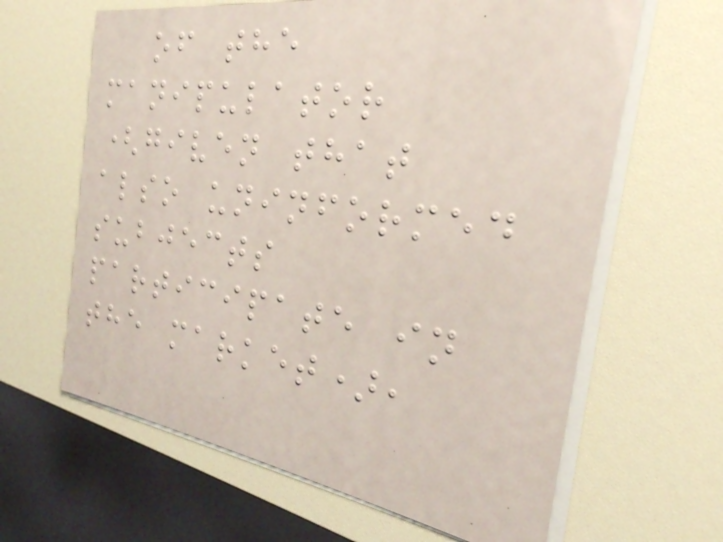of the
manipulator
(given that
also uninformed
subjects
participate in
the market),
